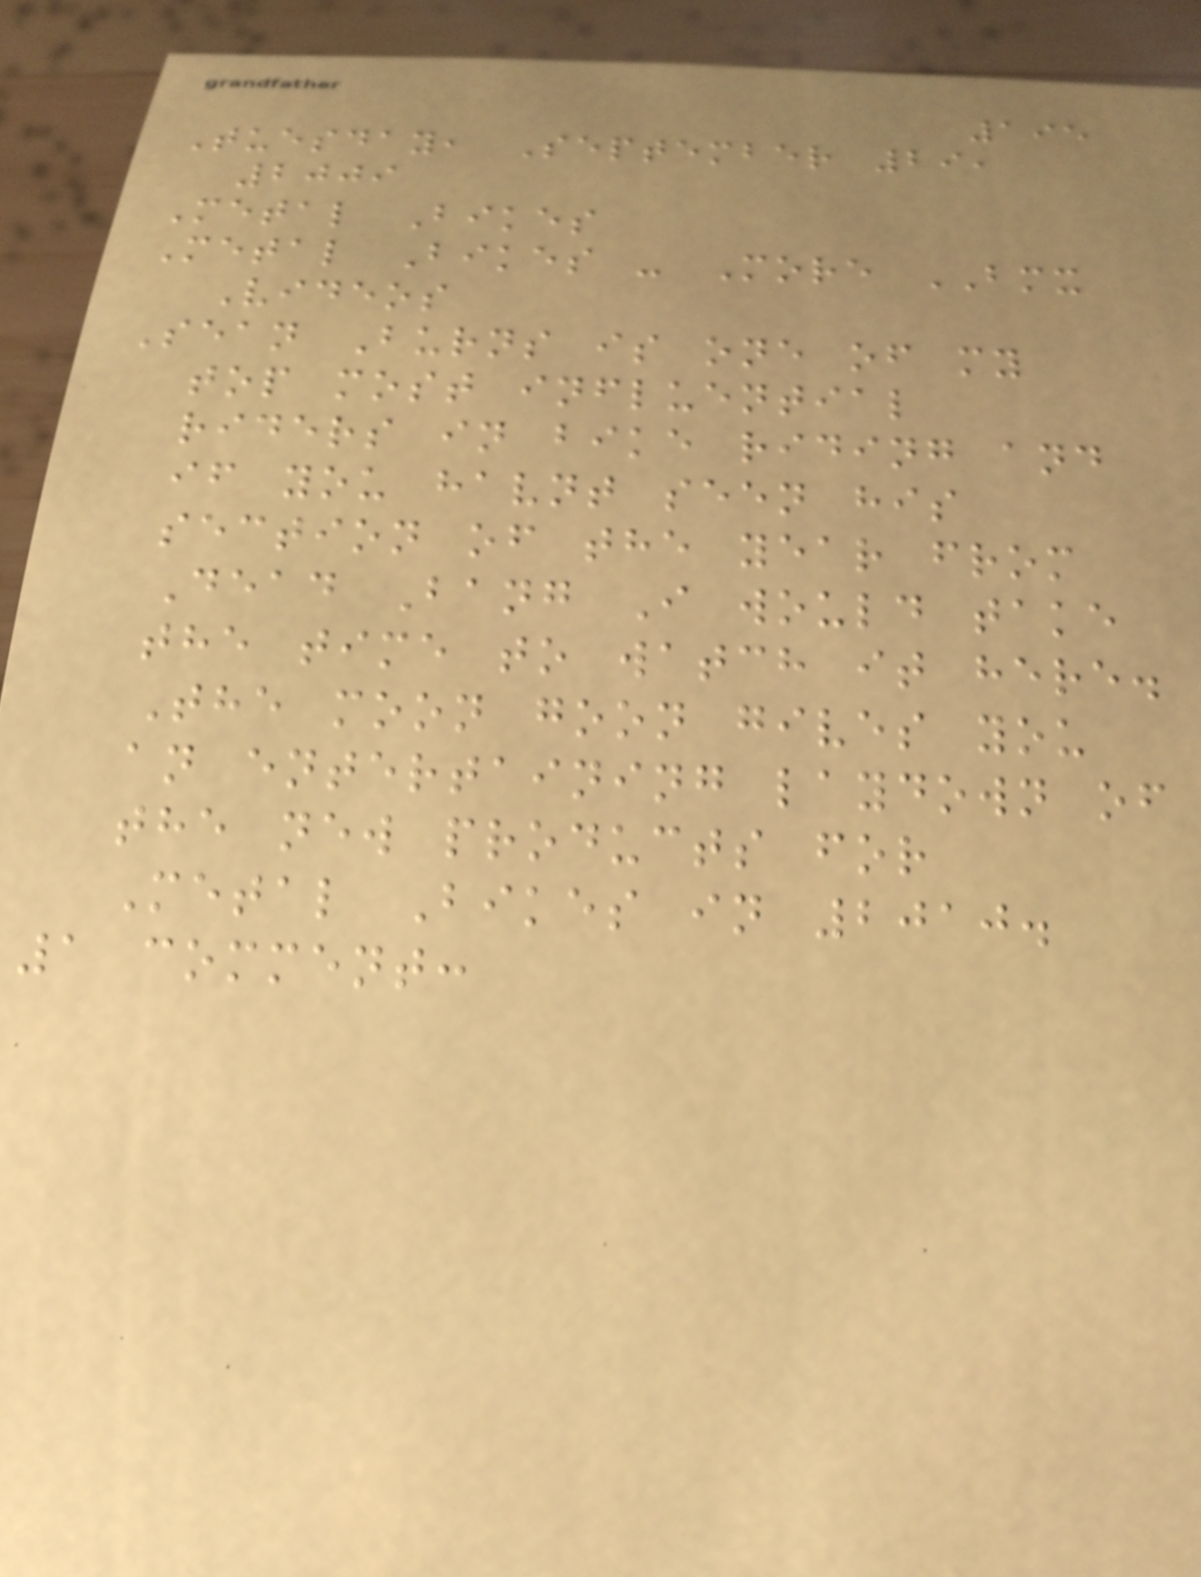195
Tuesday, September 29,
2009
Metal Bikes
Metal Bikes - More BMX
Videos
Sean Burns is one of my
top most influential
riders in bike riding and
if you havnt seen his
section of the year from
Dead Bang I would take
the time to watch it here.
The moon goon gives you
an entertaining laydown of
the new products for
Metal Bikes in 2010.
1 comment:
